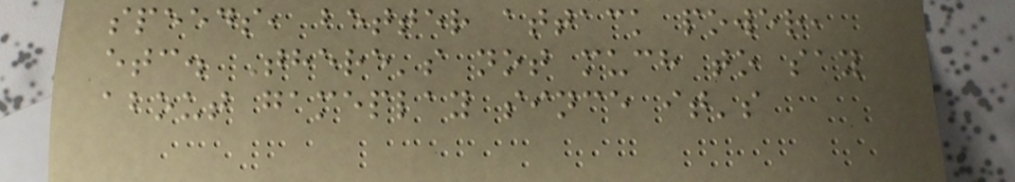speeds, better attack power,
etc. There's not much to say
about gameplay since it's
